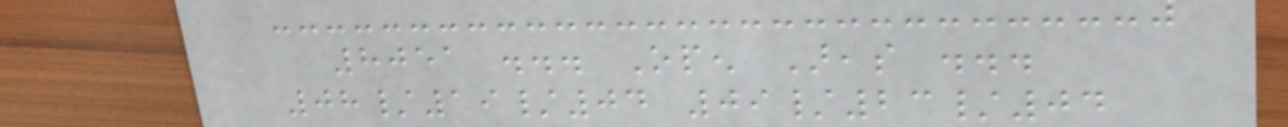8051 ... Open Areas ...
08/19/04 09/23/04
